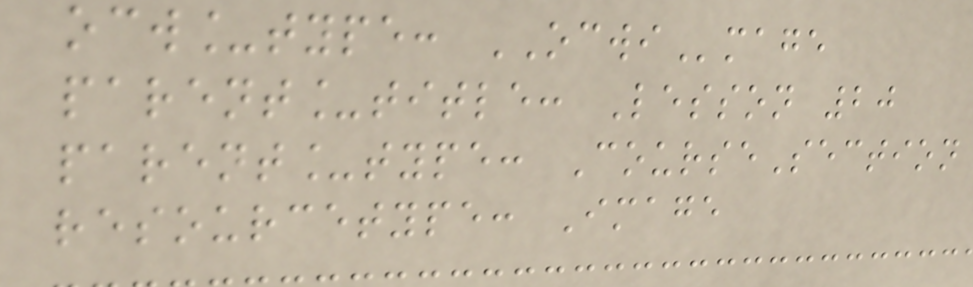ocw_type: OCWImage
parent_title: Lesson 20
parent_type: CourseSection
resourcetype: Image
